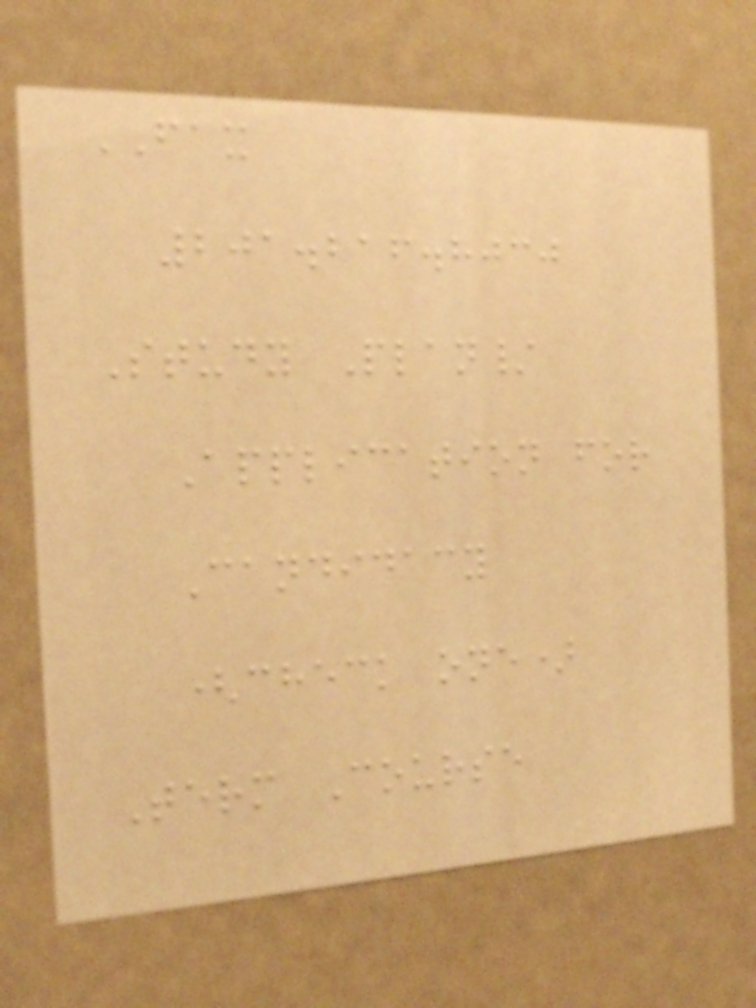FAX
201.216.8030
Study Plan/
Application for
Candidacy
(check one)
Term Course
